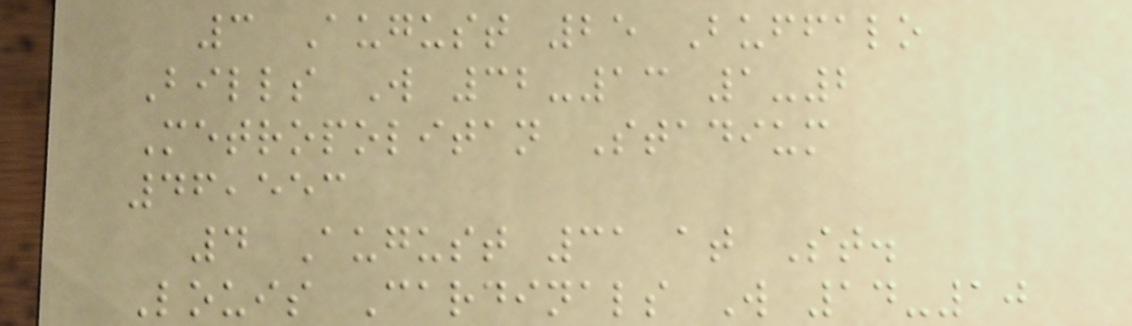3 August 25 Buffalo
Bills W 32-13 1-2
Metropolitan Stadium
46,553
4 August 31 at St.
Louis Cardinals W 14-10
